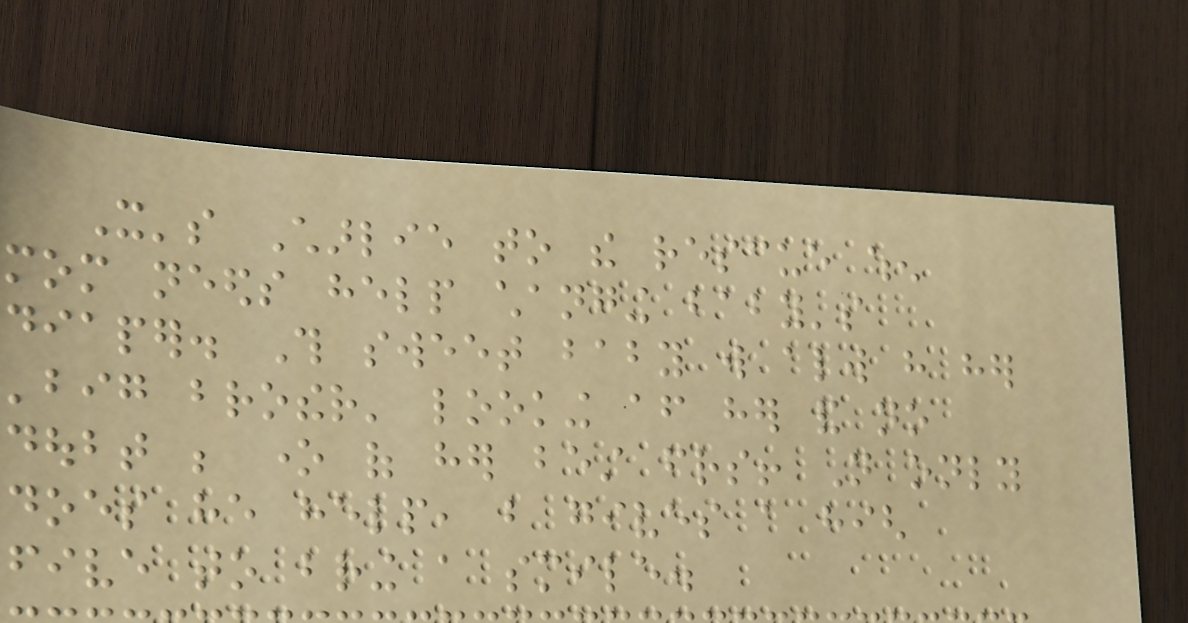It's Charlie to the rescue when
mom needs help changing baby's
diaper. This sweet baby will always have her
'big brother' looking after her and no
doubt be one of her best friends! Not only
does he help, but gives a high
five to bring a smile.
